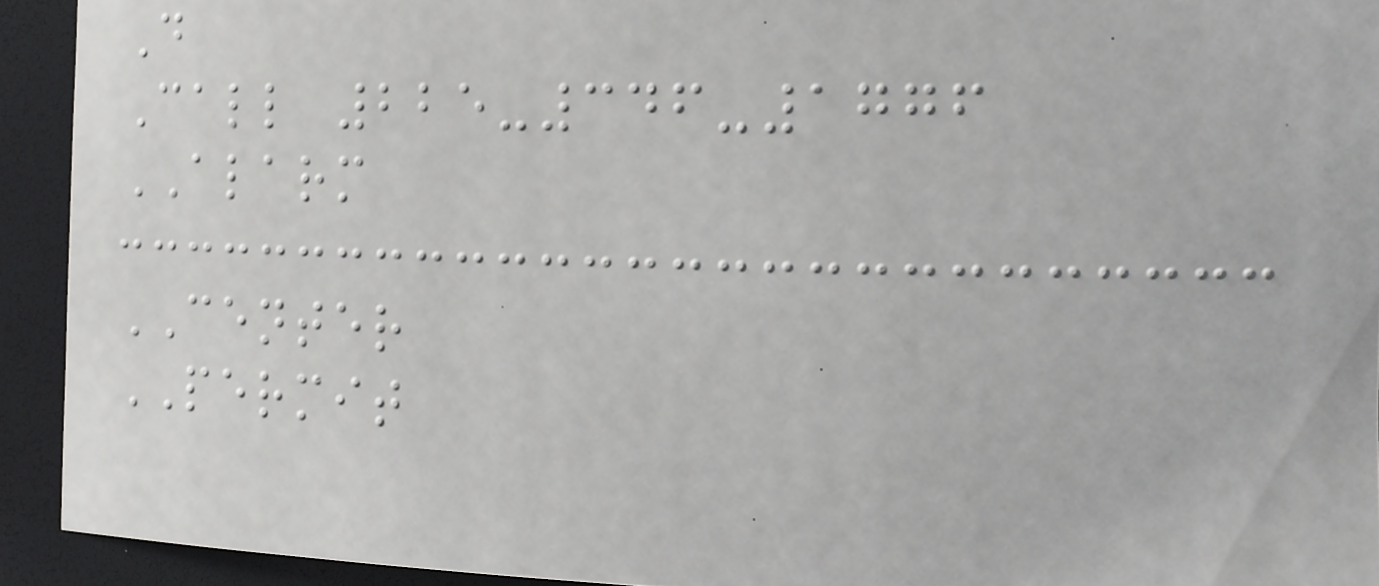D
Call 225-346-1776
ALARM
CENTER
PERMIT
